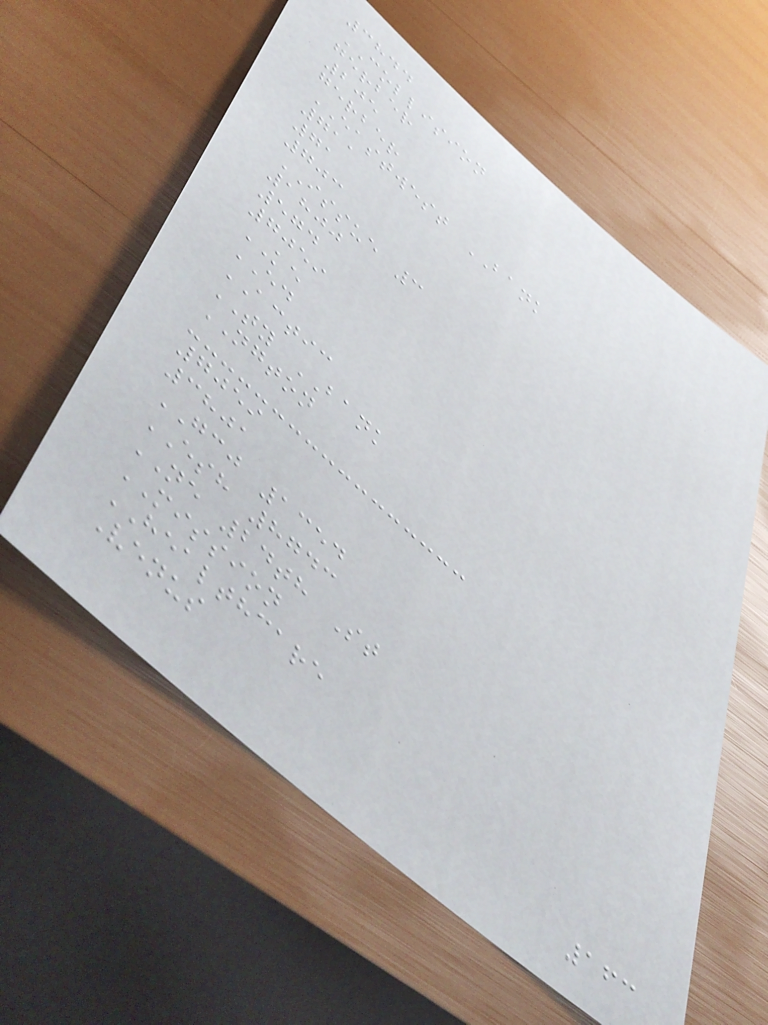3844
COLLISION
gerber
205
gerber
EASTWEST BANK
711
71
703
ISSUE 3
1800
574
7059
KE
ED
ACTIC
TY BANK
NGTON
7059
3801
GCJ 1354
ESH 8743
NE 24th St
MISSION
HEALTHCARE
Venus
163
